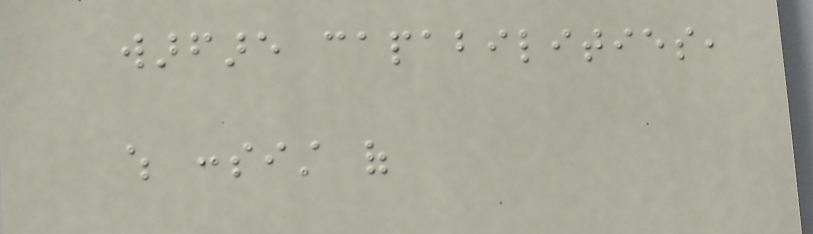warfare capabilities,
which consist of
